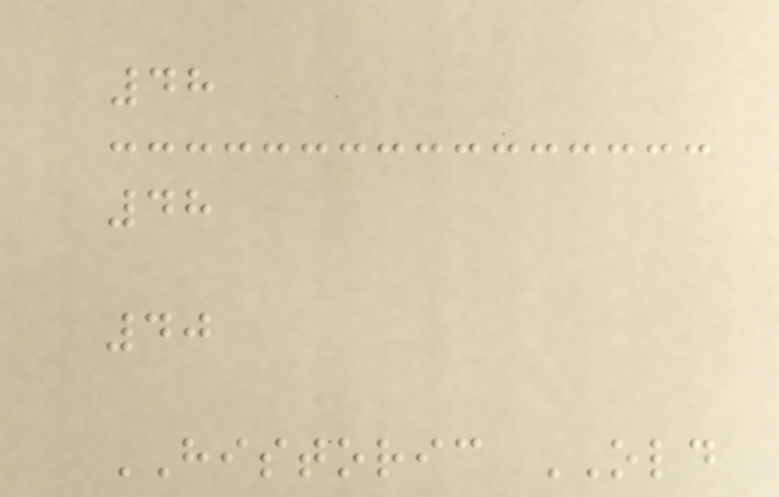48
48
40
HISTORIC OLD
